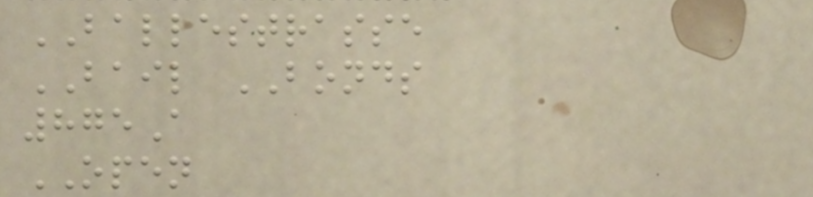BALLESTRASSE
BAIL BONDS
875A
OPEN
